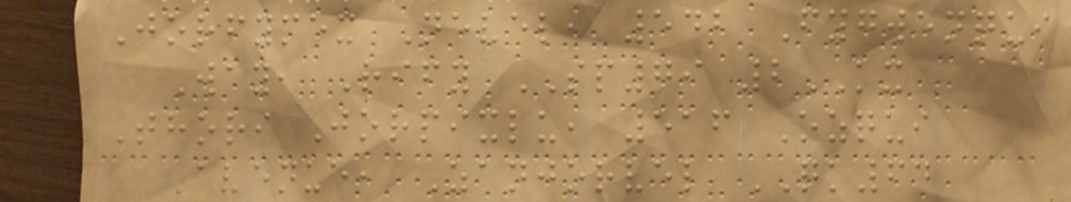Jorfymex Nevel, 542 Fygwenqui
Way, Rify SP79 2KX
Thori Jorpixlu, 516 Ozqui
Avenue, Zanjorvel QK64
